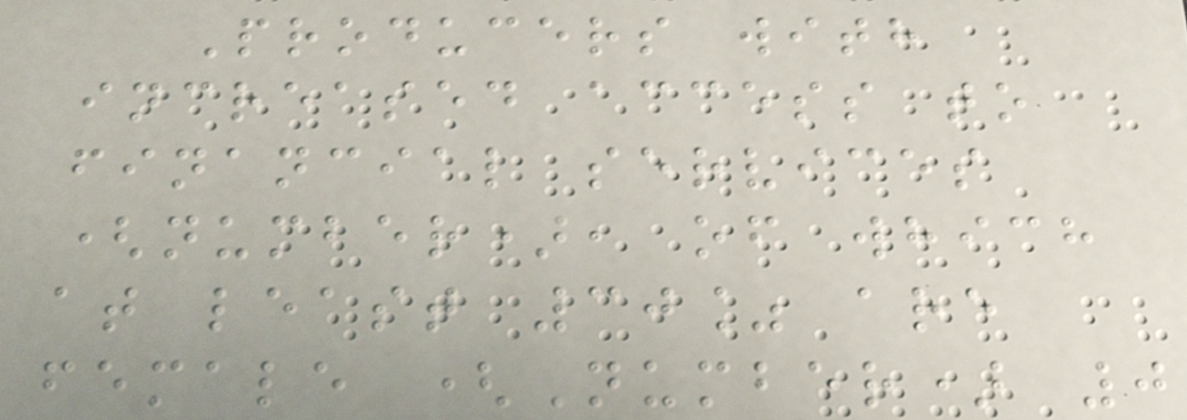Producers with
increased access to
financial services
(number), of which
at least 30% are
female (Number) 0
